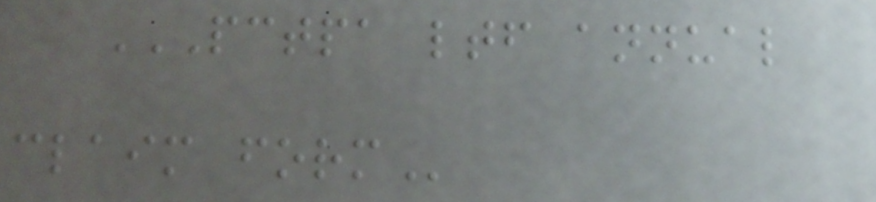PCTPA LTF ANNUAL
CLAIM FORM
